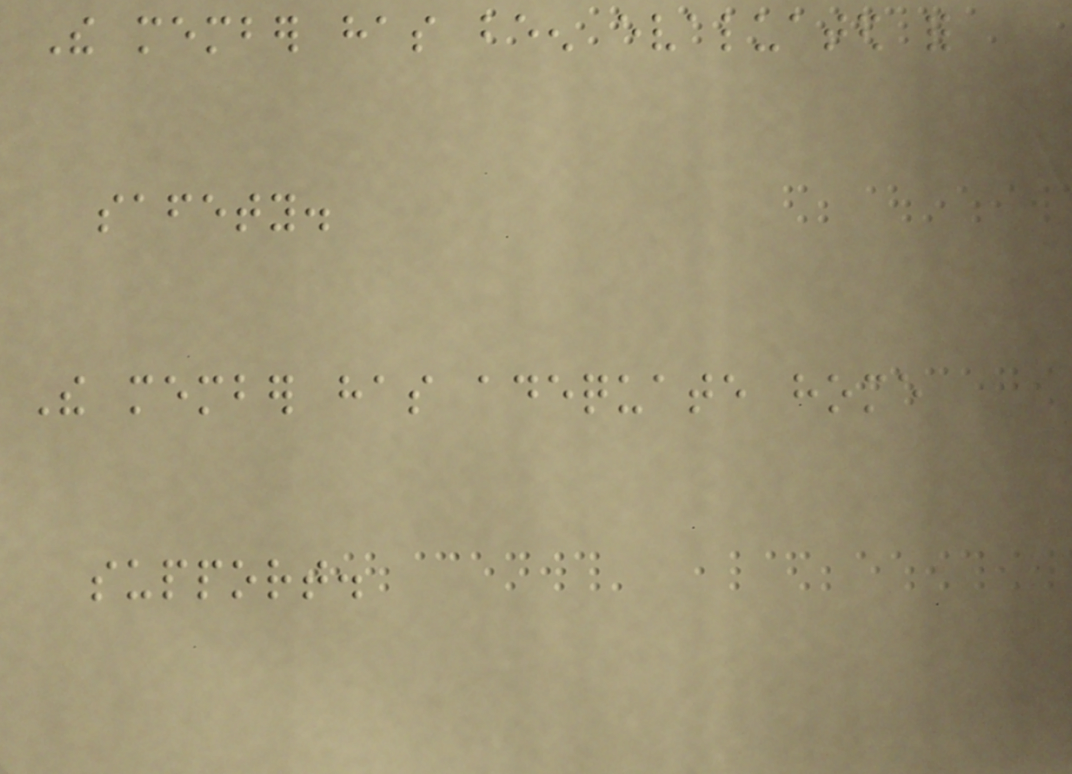The member has been evaluated for
safety.
The member has adequate home
support.
